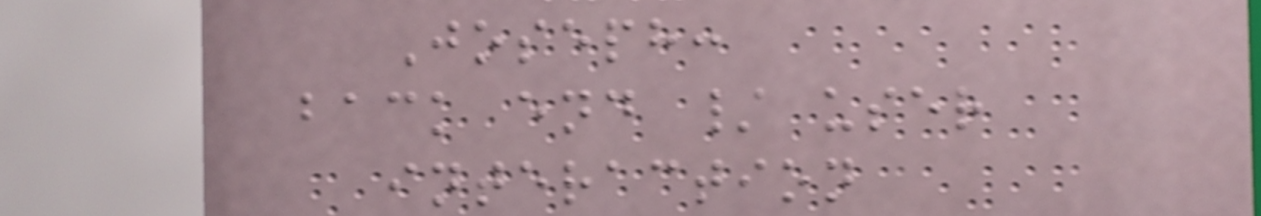Joseph:
back end / user
interaction
